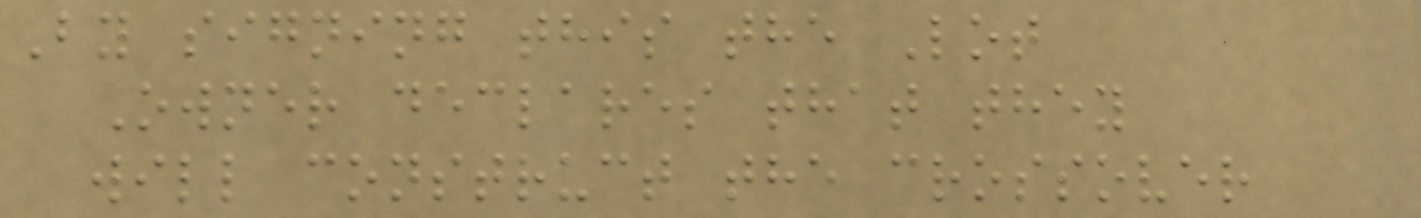By signing this the Lot
Owner declares that they
will construct the crossover
